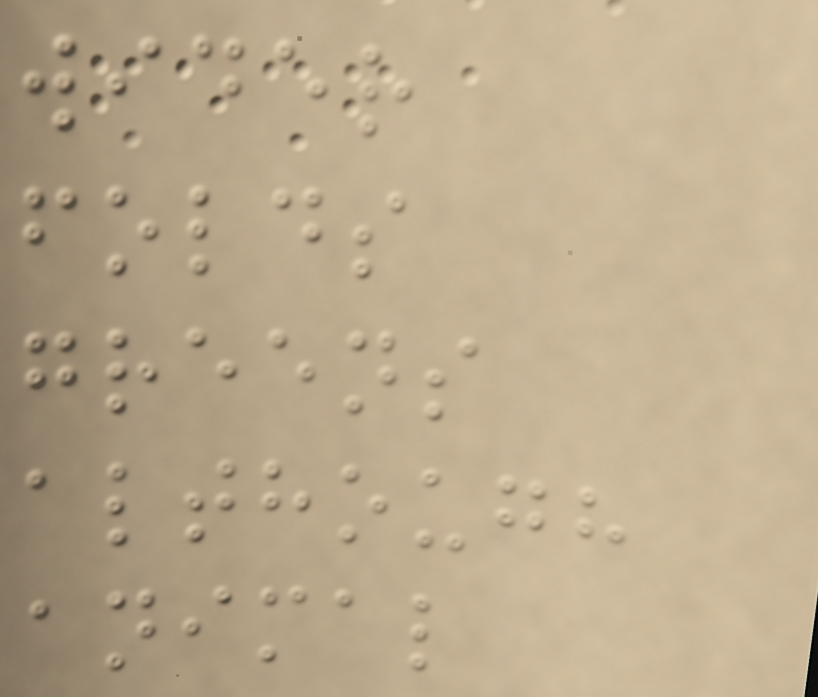wider
folds
greens
although
animal
